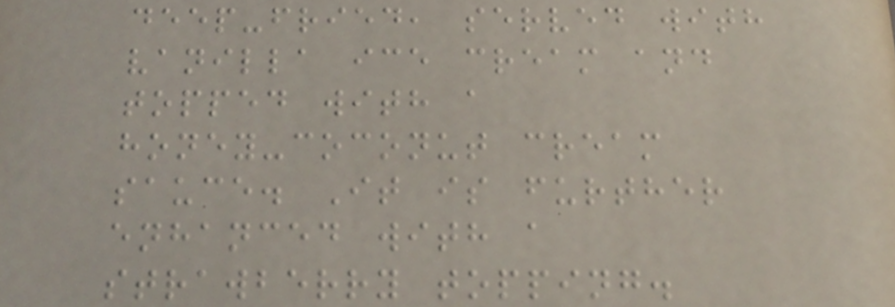deep-fried, served with
vanilla ice cream and
topped with a
honey-coconut cream
sauce. It is further
enhanced with a
strawberry topping.
